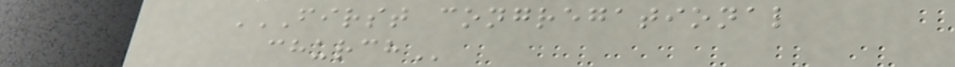FIRST CONGREGATIONAL
CHURCH
